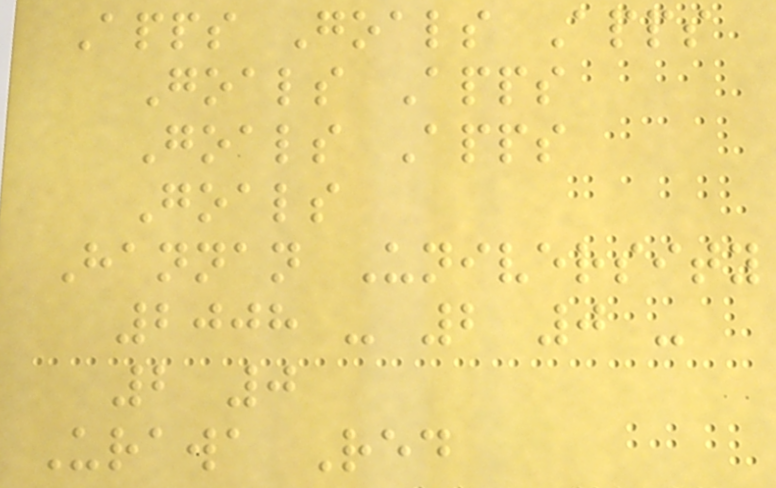Apps Goals Apps
Goals Apps
Goals Apps
Goals
Hannan University
2008 - 2 0 -
2 0
Urawa Red
